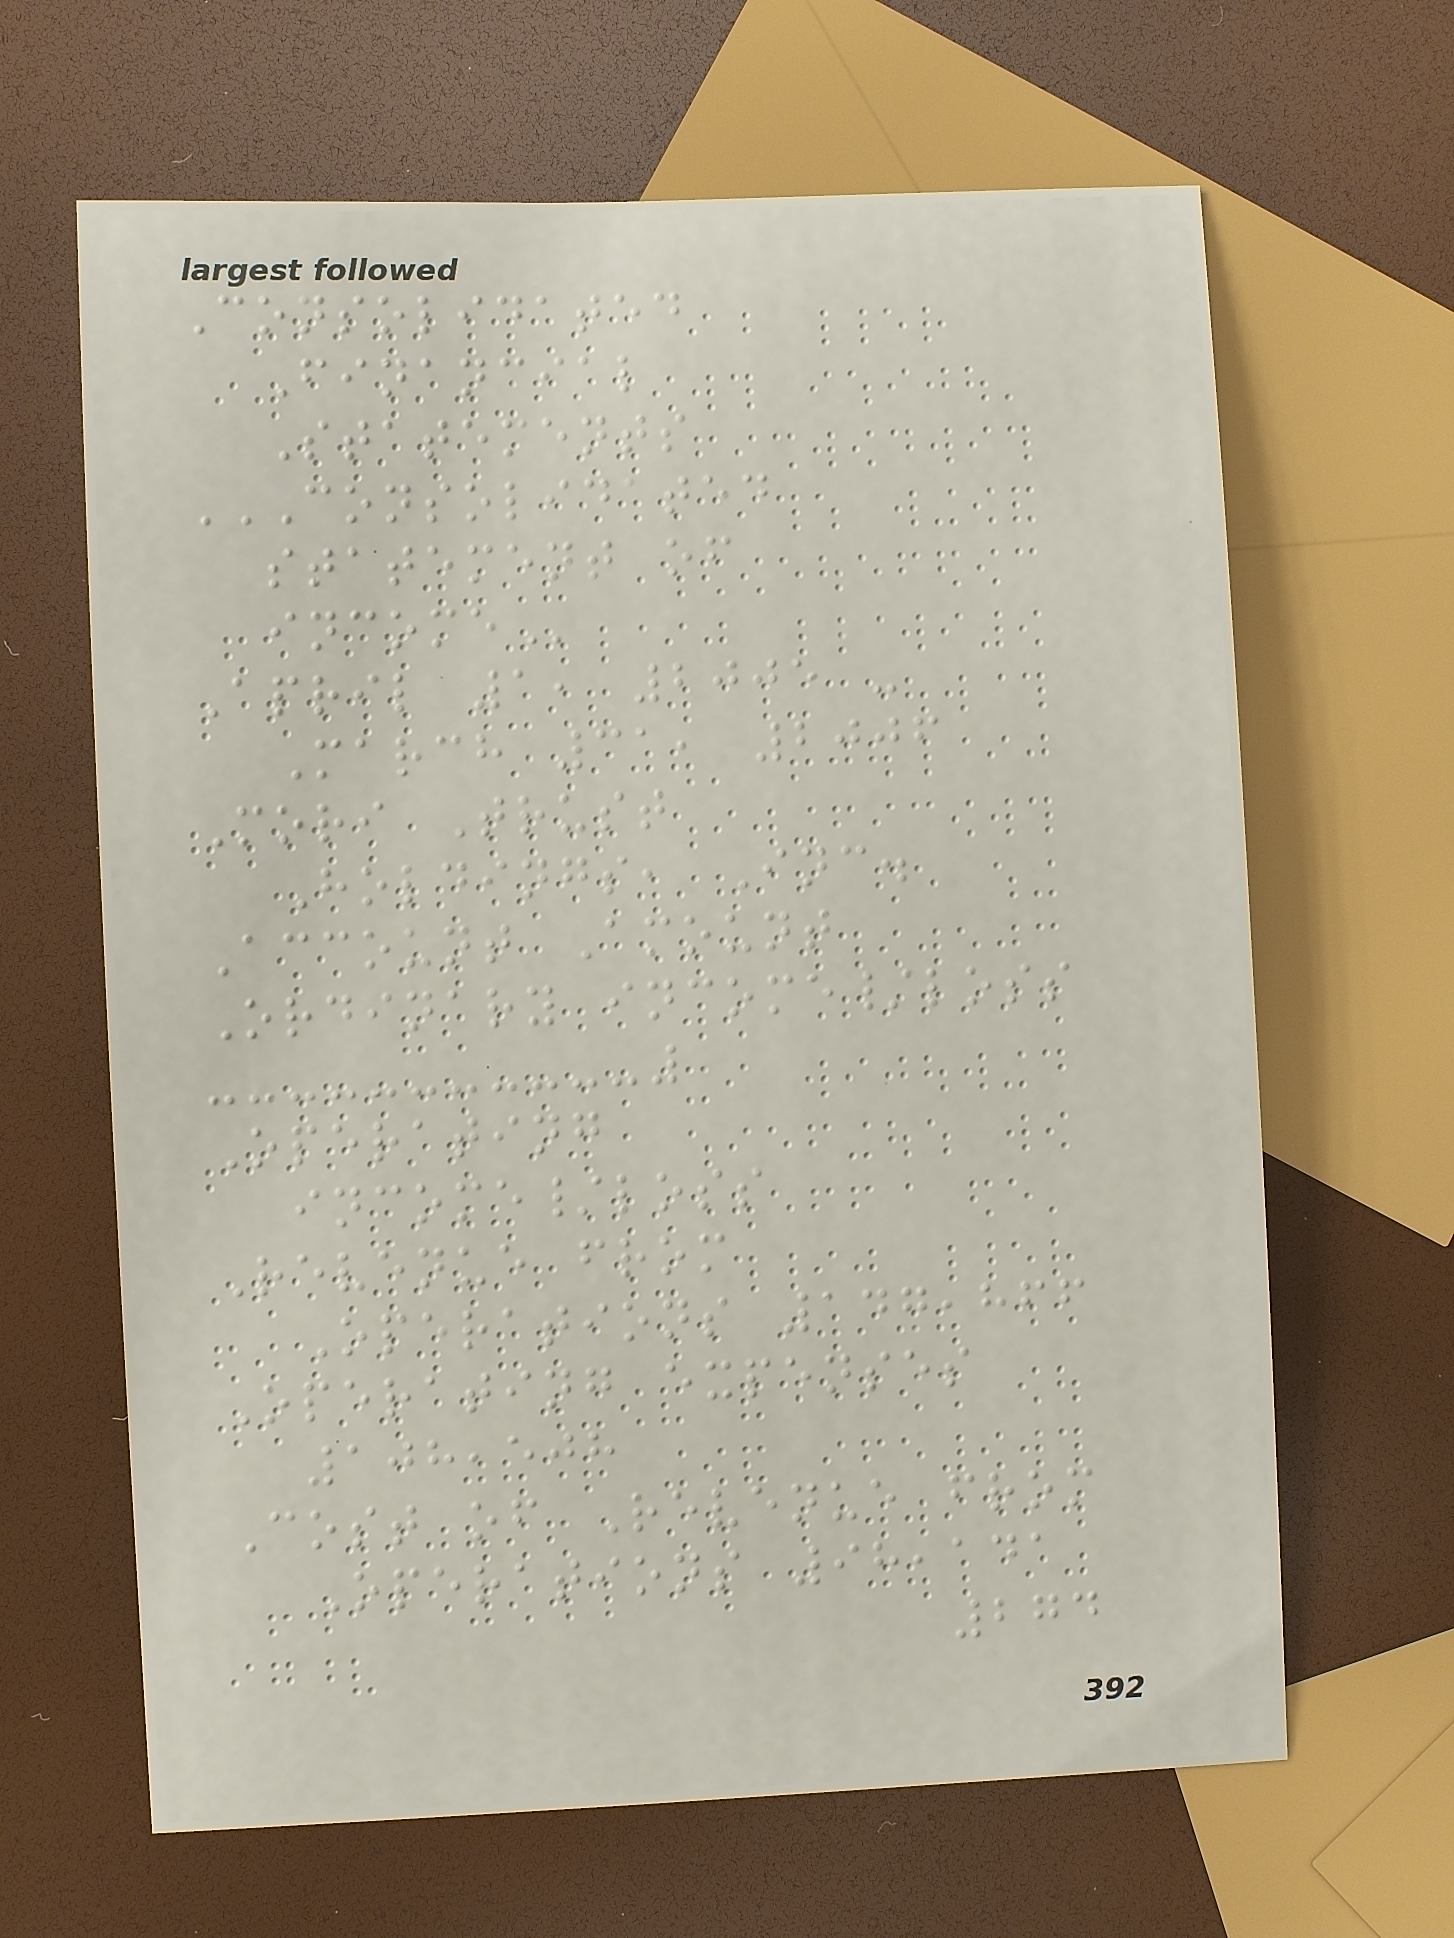Consolidated
Financial
Statements
CONSOLIDATED
STATEMENT OF
INCOME
April 1, 2005 -
March 31, 2006
Mori Trust
Holdings, Inc.
Account Amount
Ordinary income/loss
Operating
income/loss
Revenue from
Operations 147,866
Operating expenses
108,508
Cost of Revenue from
Operations 98,141
274
